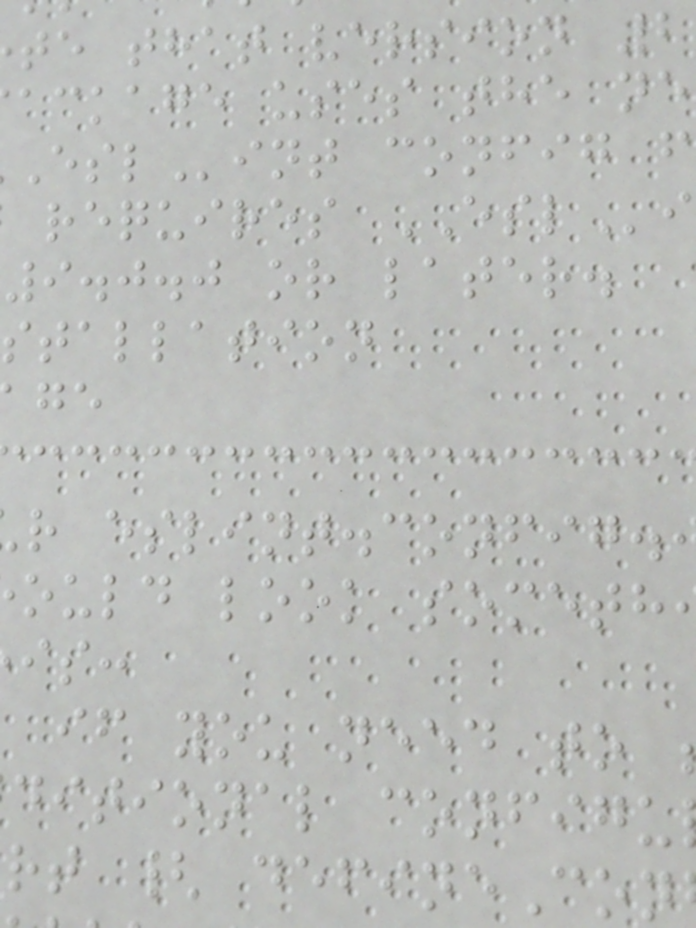te that version 2
ackage uses the ne
int config f
requires ESLi
9.0.0 or later.
stallation
r eslint.config.
ould look someth
if you need to
ditional configu
rt { defineCon
